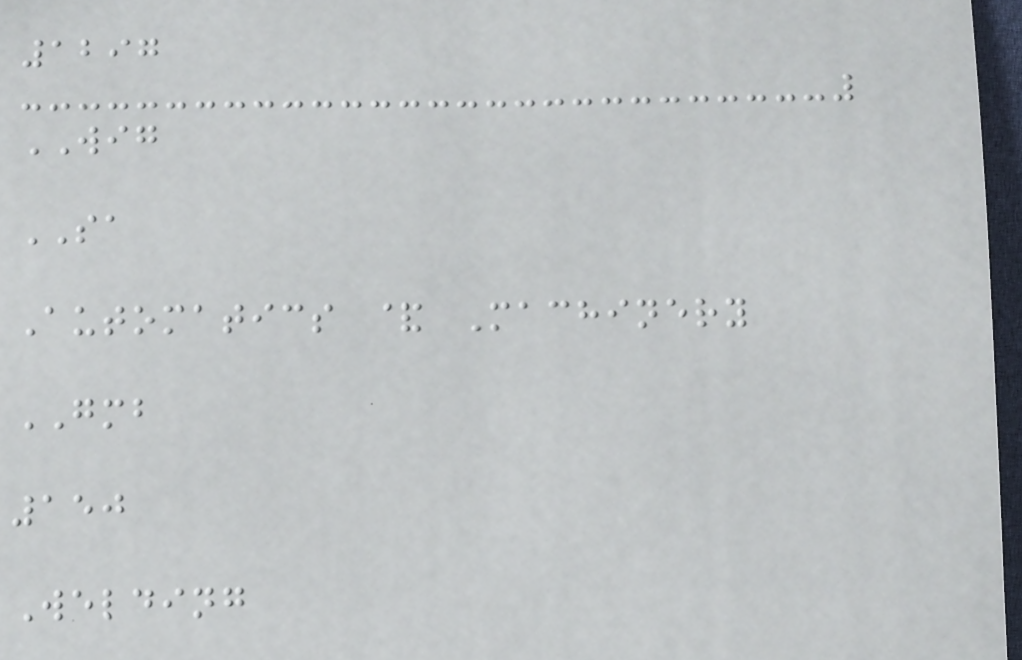1297
WIG
SA
Automatics & Machinery
GMB
150
Welding
